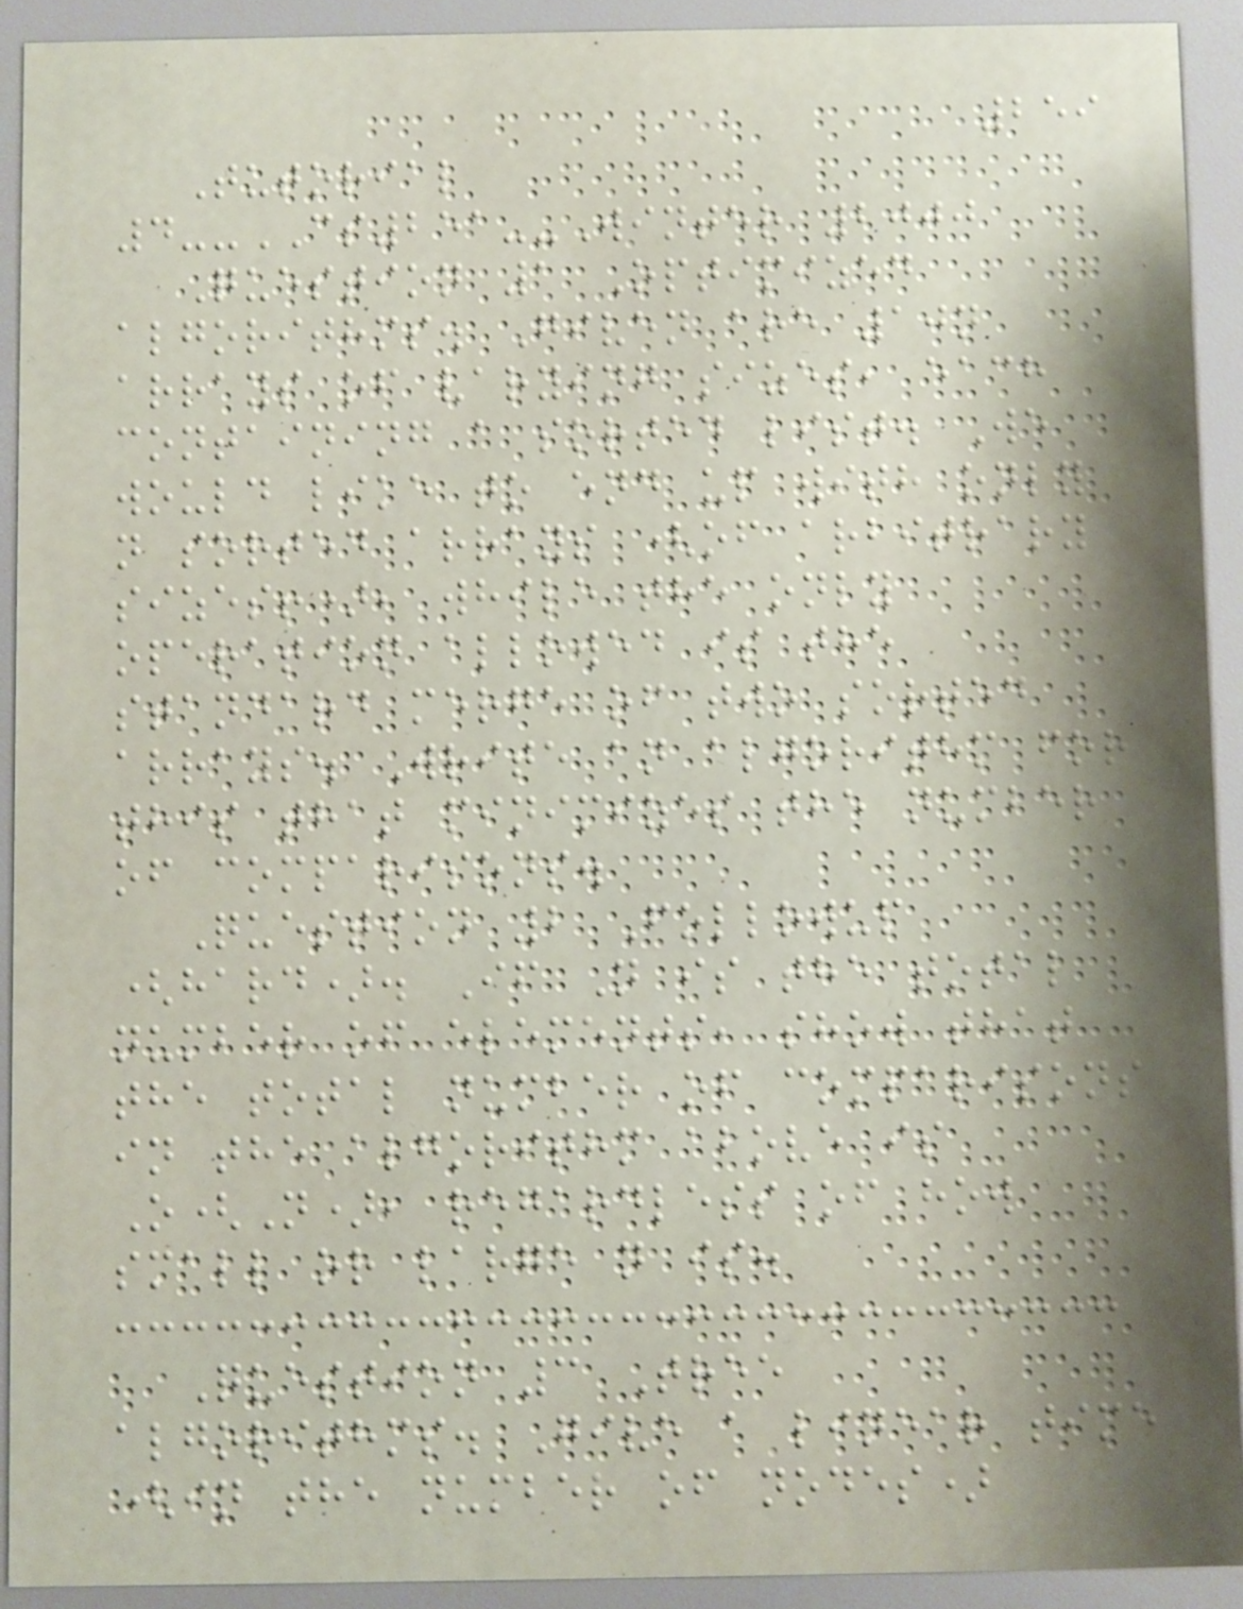259
Tutorial
4--CS251--Winter 2000
Question 1 Optimized
algorithms. Given are 10n
arrays of varying sizes, each
containing a sorted list. We
would like to end up with only
n sorted arrays (of arbitrary
sizes!), while the only
operation allowed is the
standard merge of two sorted
arrays. Write an algorithm for
this that minimizes the number
of comparisons.
Question 2 Followup
(hard). If N is the total
number of elements, show that
the total number of comparisons
in the algorithm above is
O(N), regardless of how
small or large n is.
Question 3 Tree
algorithms. Give a linear time
(in the number of nodes)
